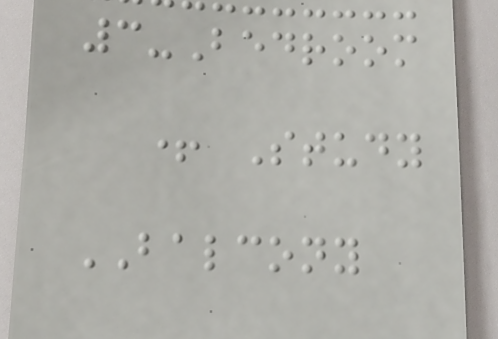3-Bedroom
+ Study
BALCONY
